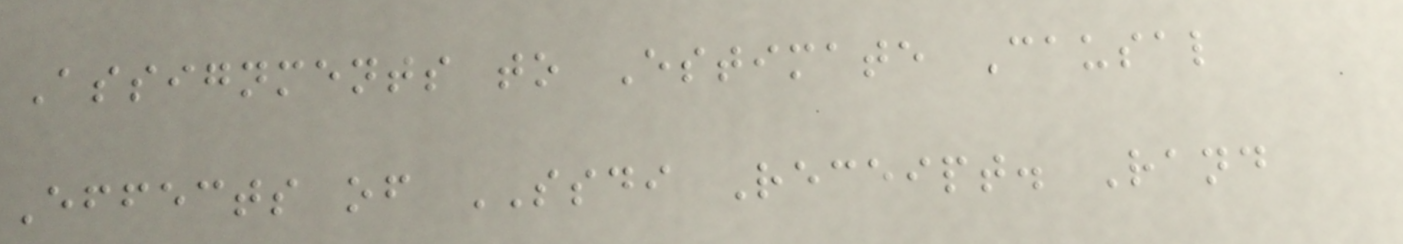Assignments to Estimate Causal
Effects of SSDI Receipt. Rand
